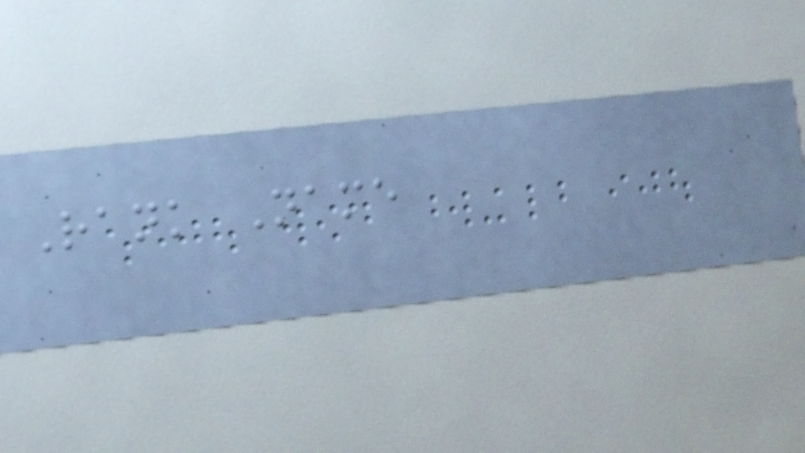Rank Name
